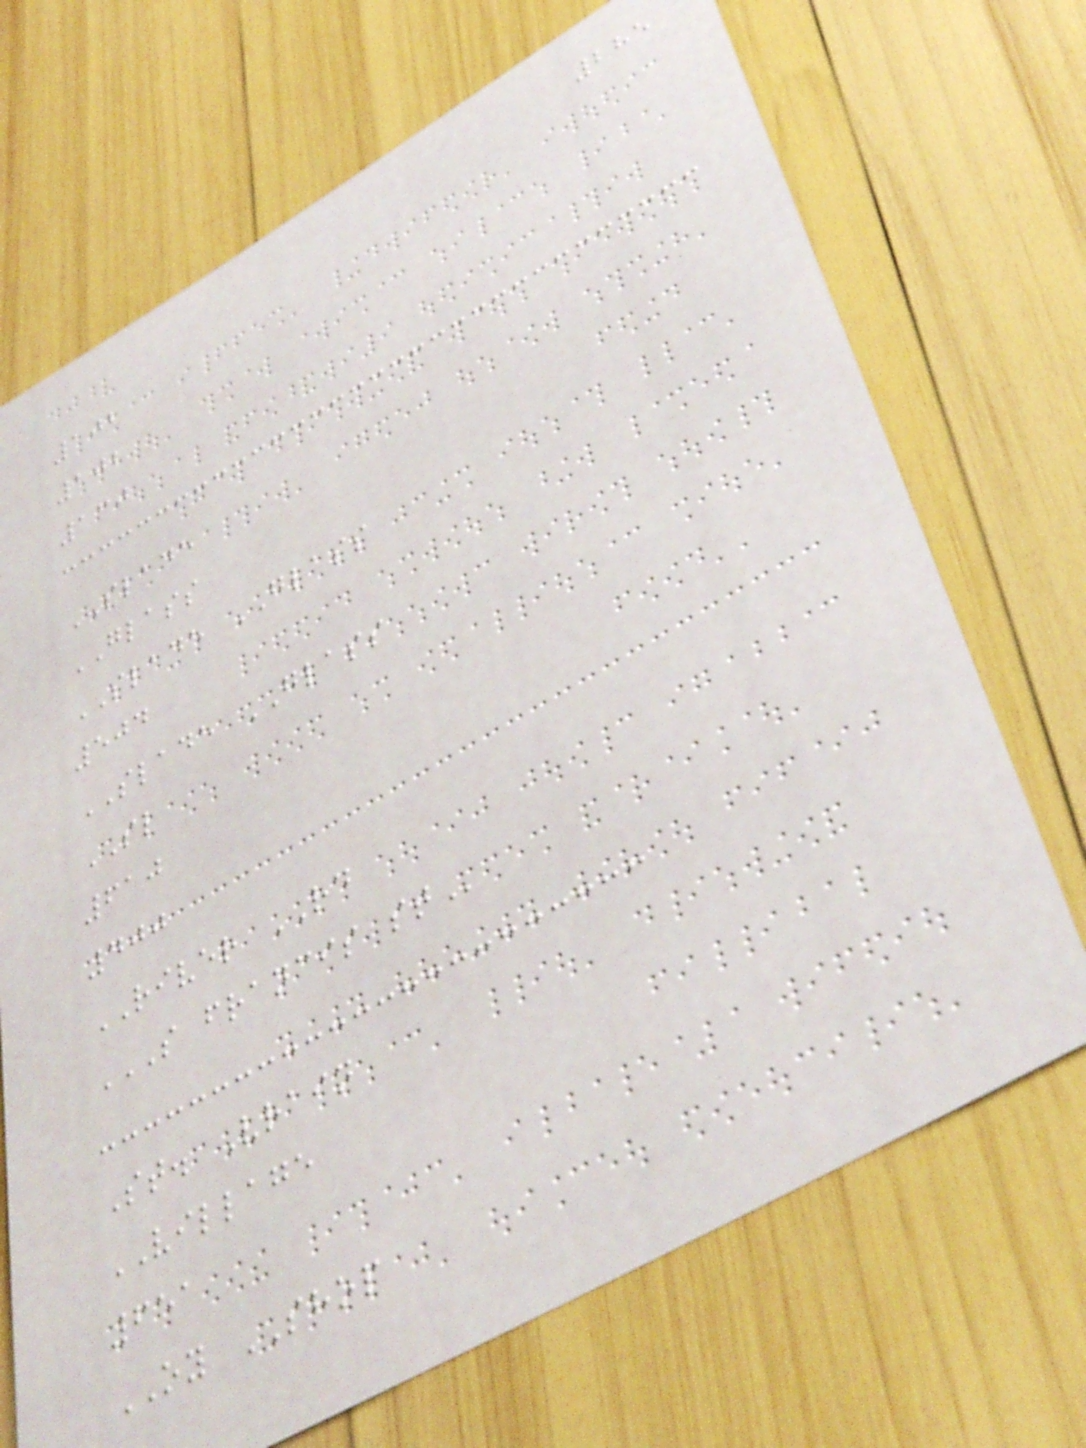285
102
102
130
SLADE
GLASS
SLADE GLASS
504
SLADE GLASS
SL
610
400
RIVER RD
S FRANCIS ST
St. Vrain
VILLAGE
651
OY SHOP
